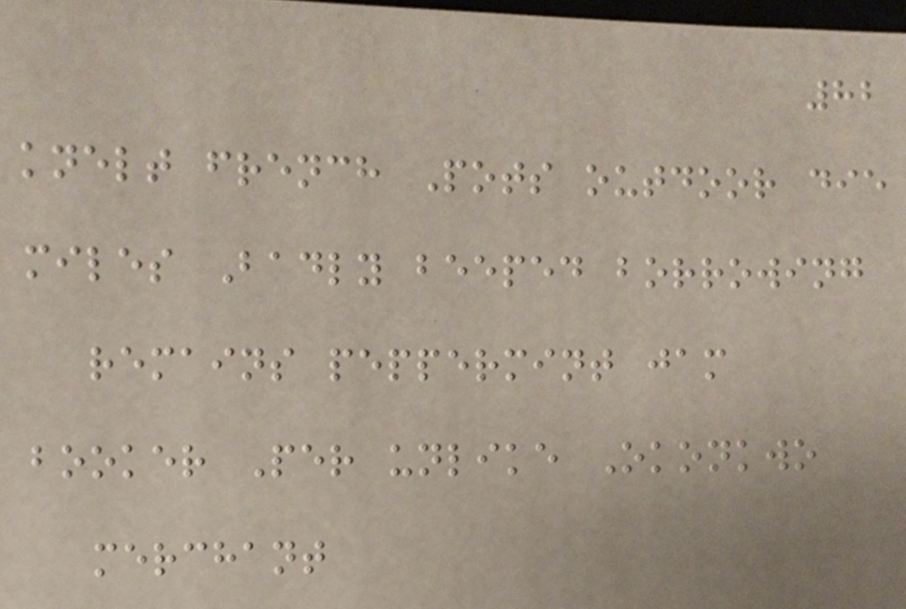82
knelt french Pots outdoor die
miles Badly beeped borrowing
remains peppermint jam
booker Per unlike Okonkwo
merchant
